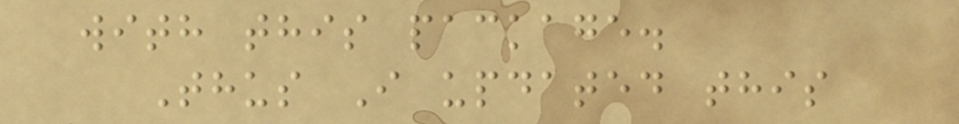with this package.
Thus I updated this
